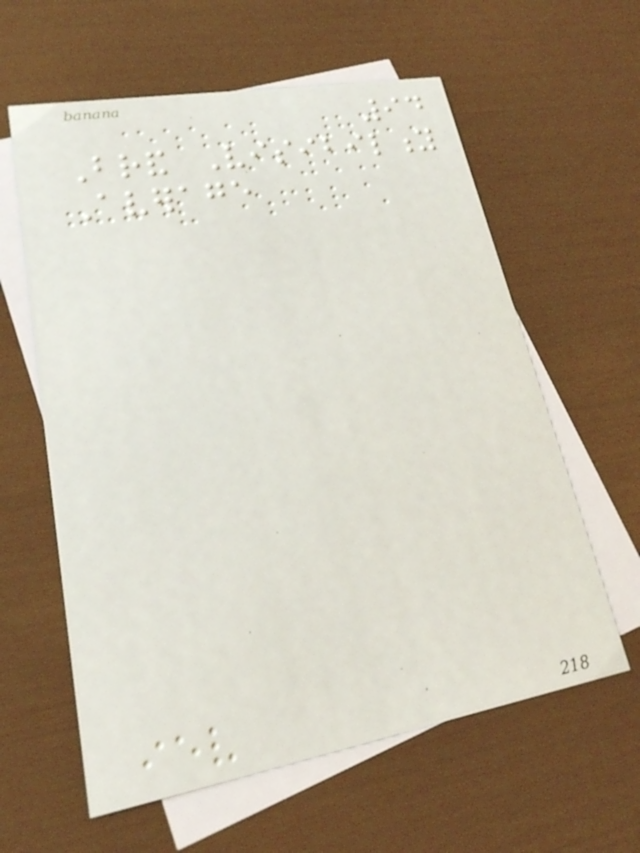94
Brand Visibility
Average
